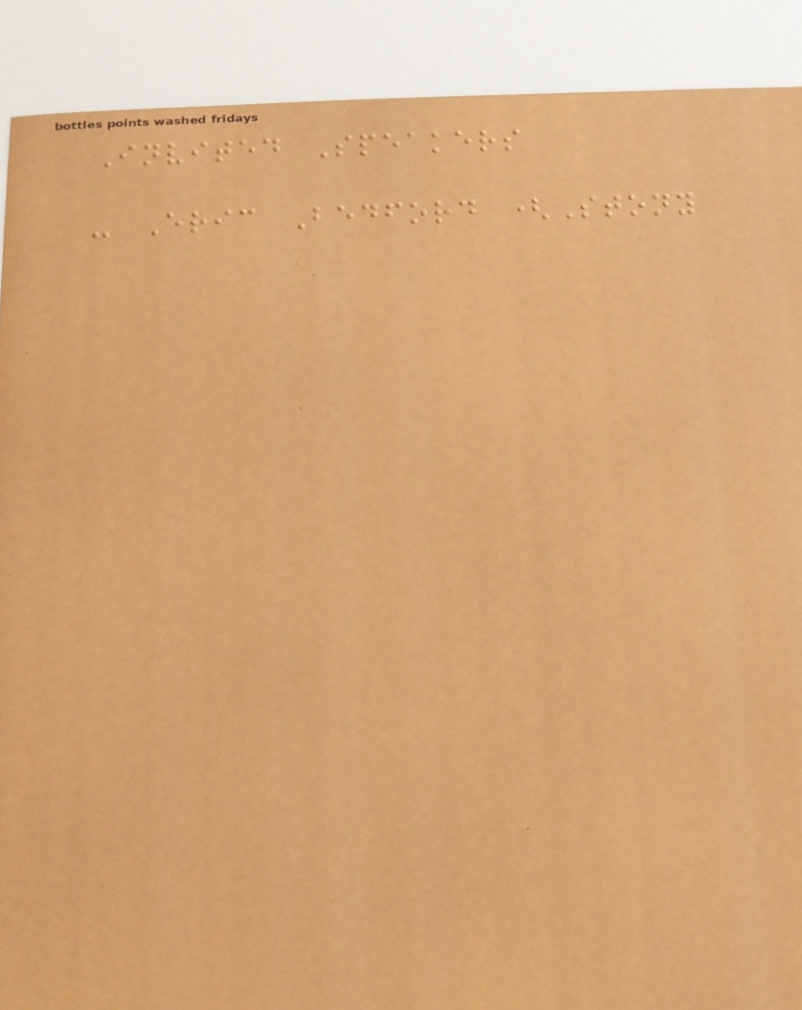Invited Speakers
- Eric Bedford (Stony
